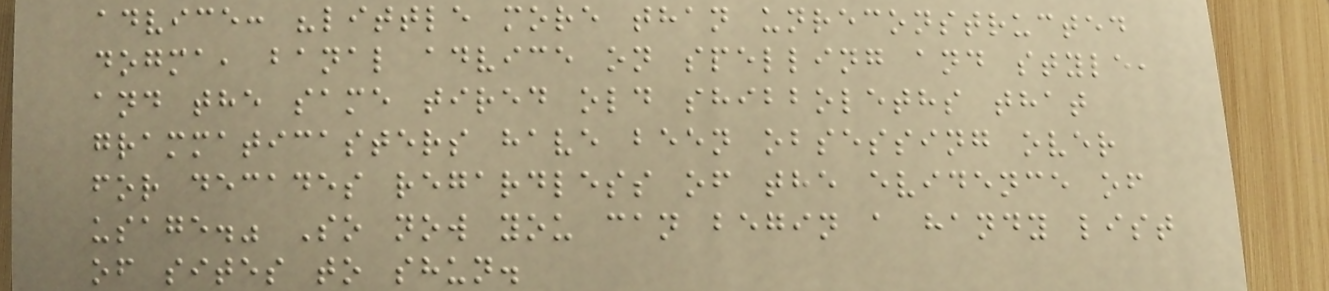advice: "little more than unreconstructed
dogma, banal advice on spelling and style,
and the same tired old shibboleths that
grammaticasters have been obsessing over
for decades regardless of the evidence of
usage." So now you can begin a handy list
of sites to shun.
